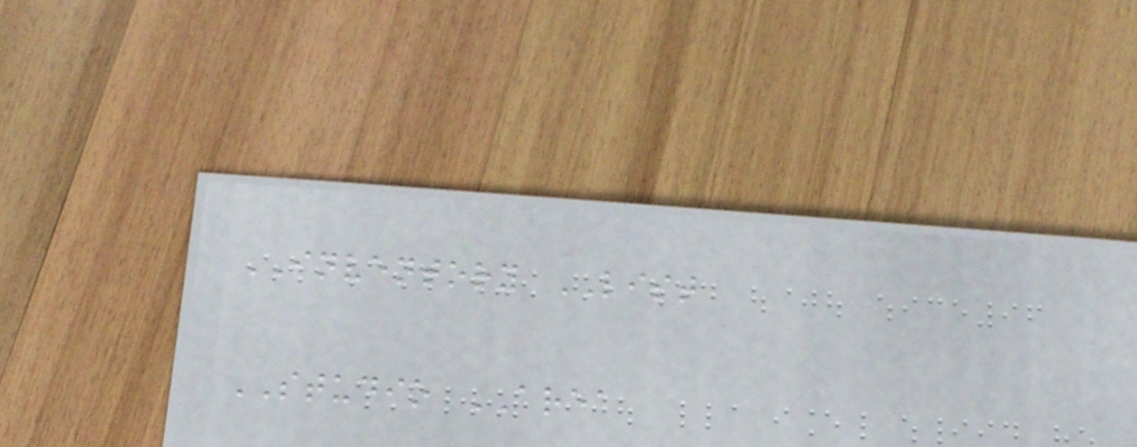INVENTORY LIST
STUDIO AREA
